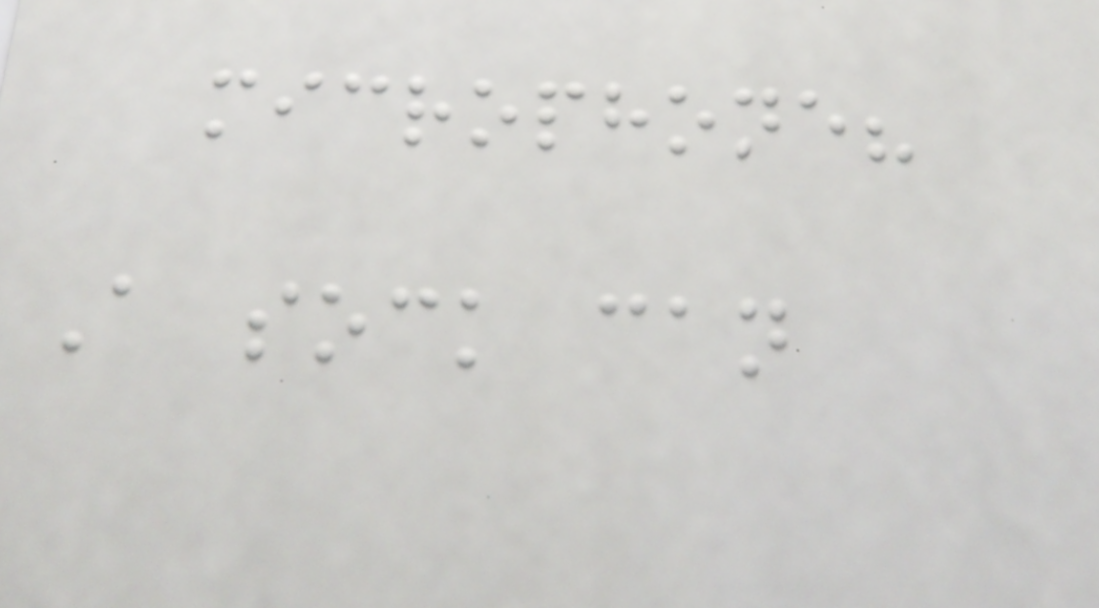microphone?
A sock can
